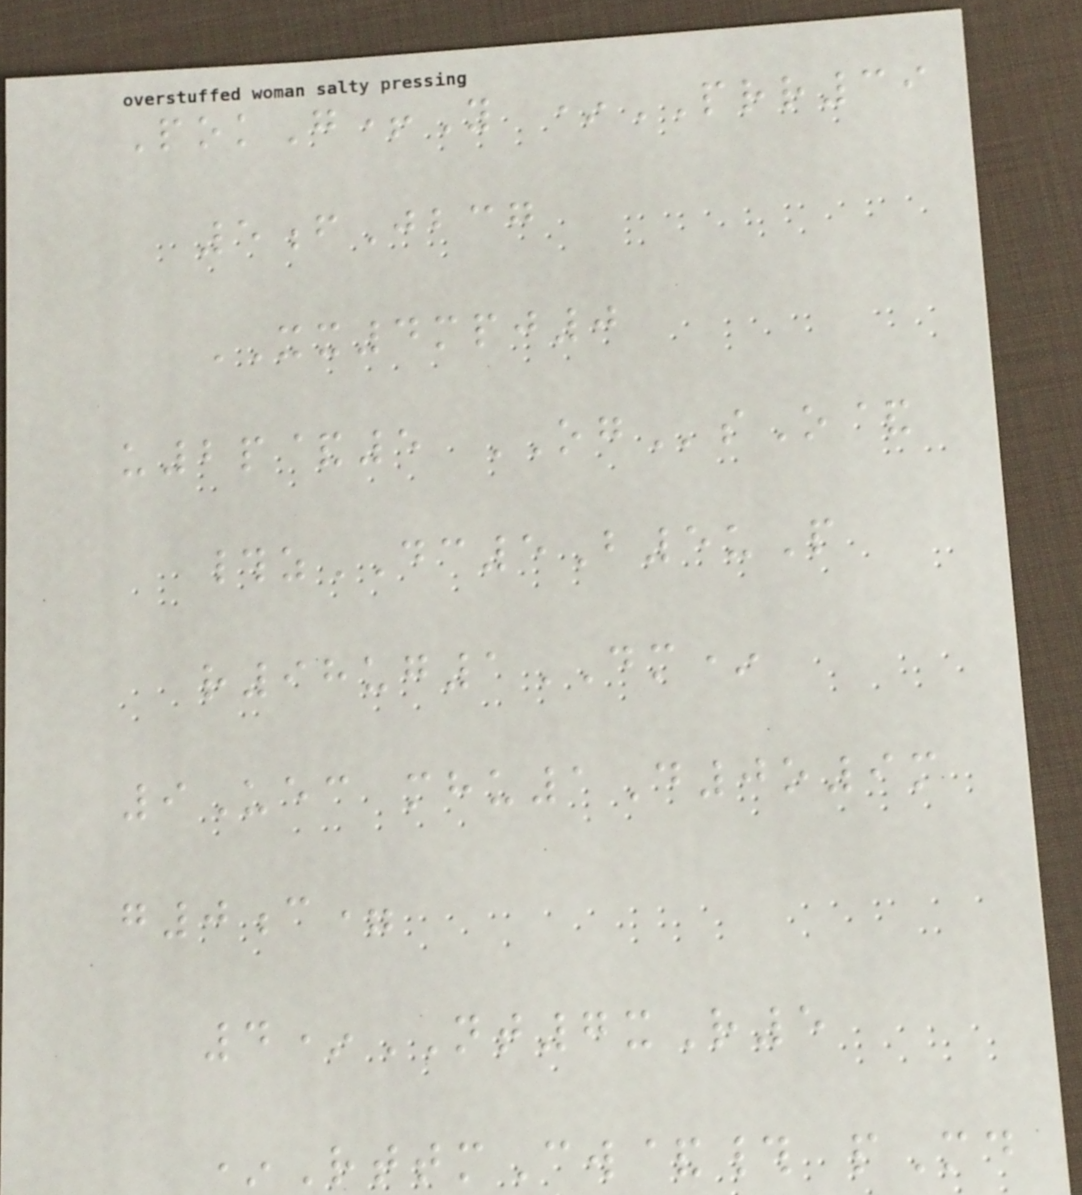PokG+Y *PRR39
5fJbcg
XX4mpj0
u2p&5 OGsO&
#zDC5B5uP
r98ug1DM*
9Uec mhu1D0o9m
g0c=
4*NT7xR5
*RttmCw&# pMd
